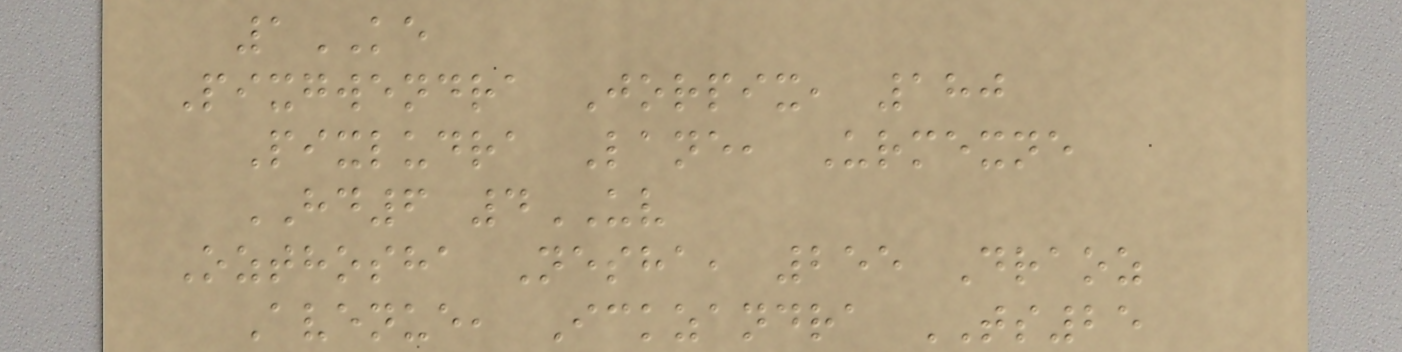1KE
Pixgwendra Jorpix, 180
Pixludra Lane, Urmexne
HD6 4UV
Ozthosha Nesha, 255 Draoz
Avenue, Ickzandra TS25
